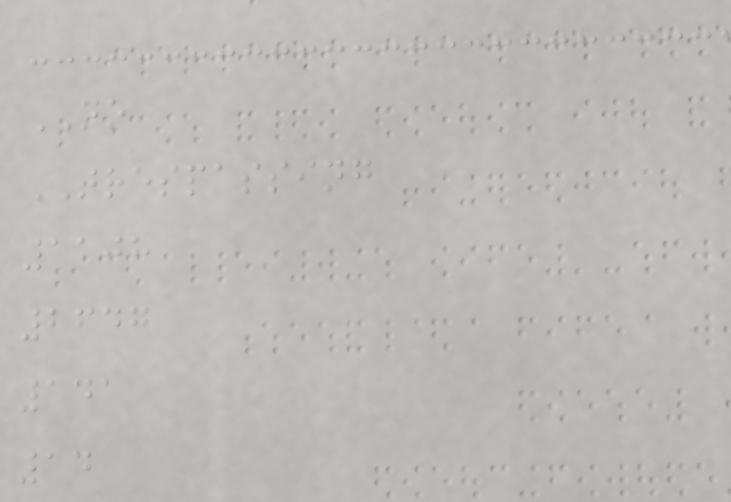NO
TRESPASSING
1108
2647
141
14
